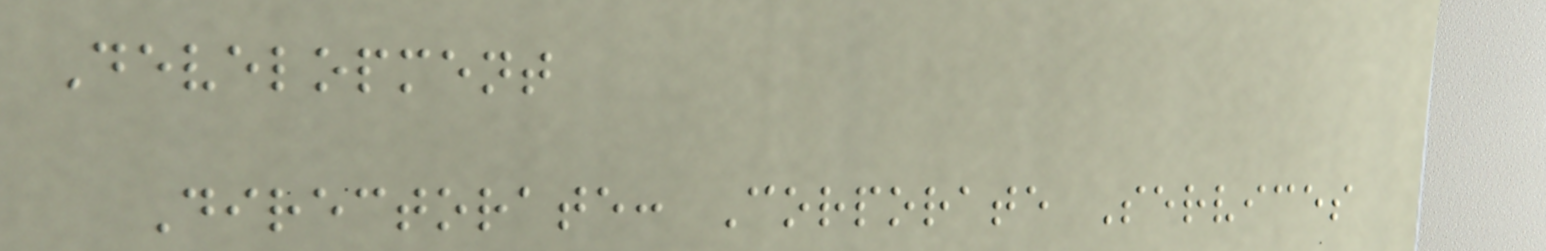Development
Directorate: Corporate Services
